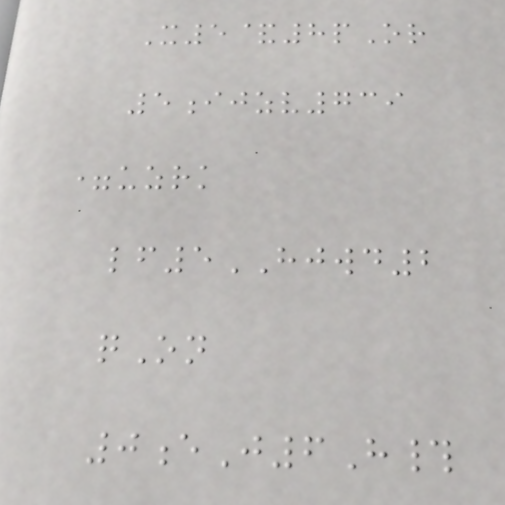X5&8pOr
5ijzv739
=uzrk
lf5HJWD2
qOn
0eJ6H#
